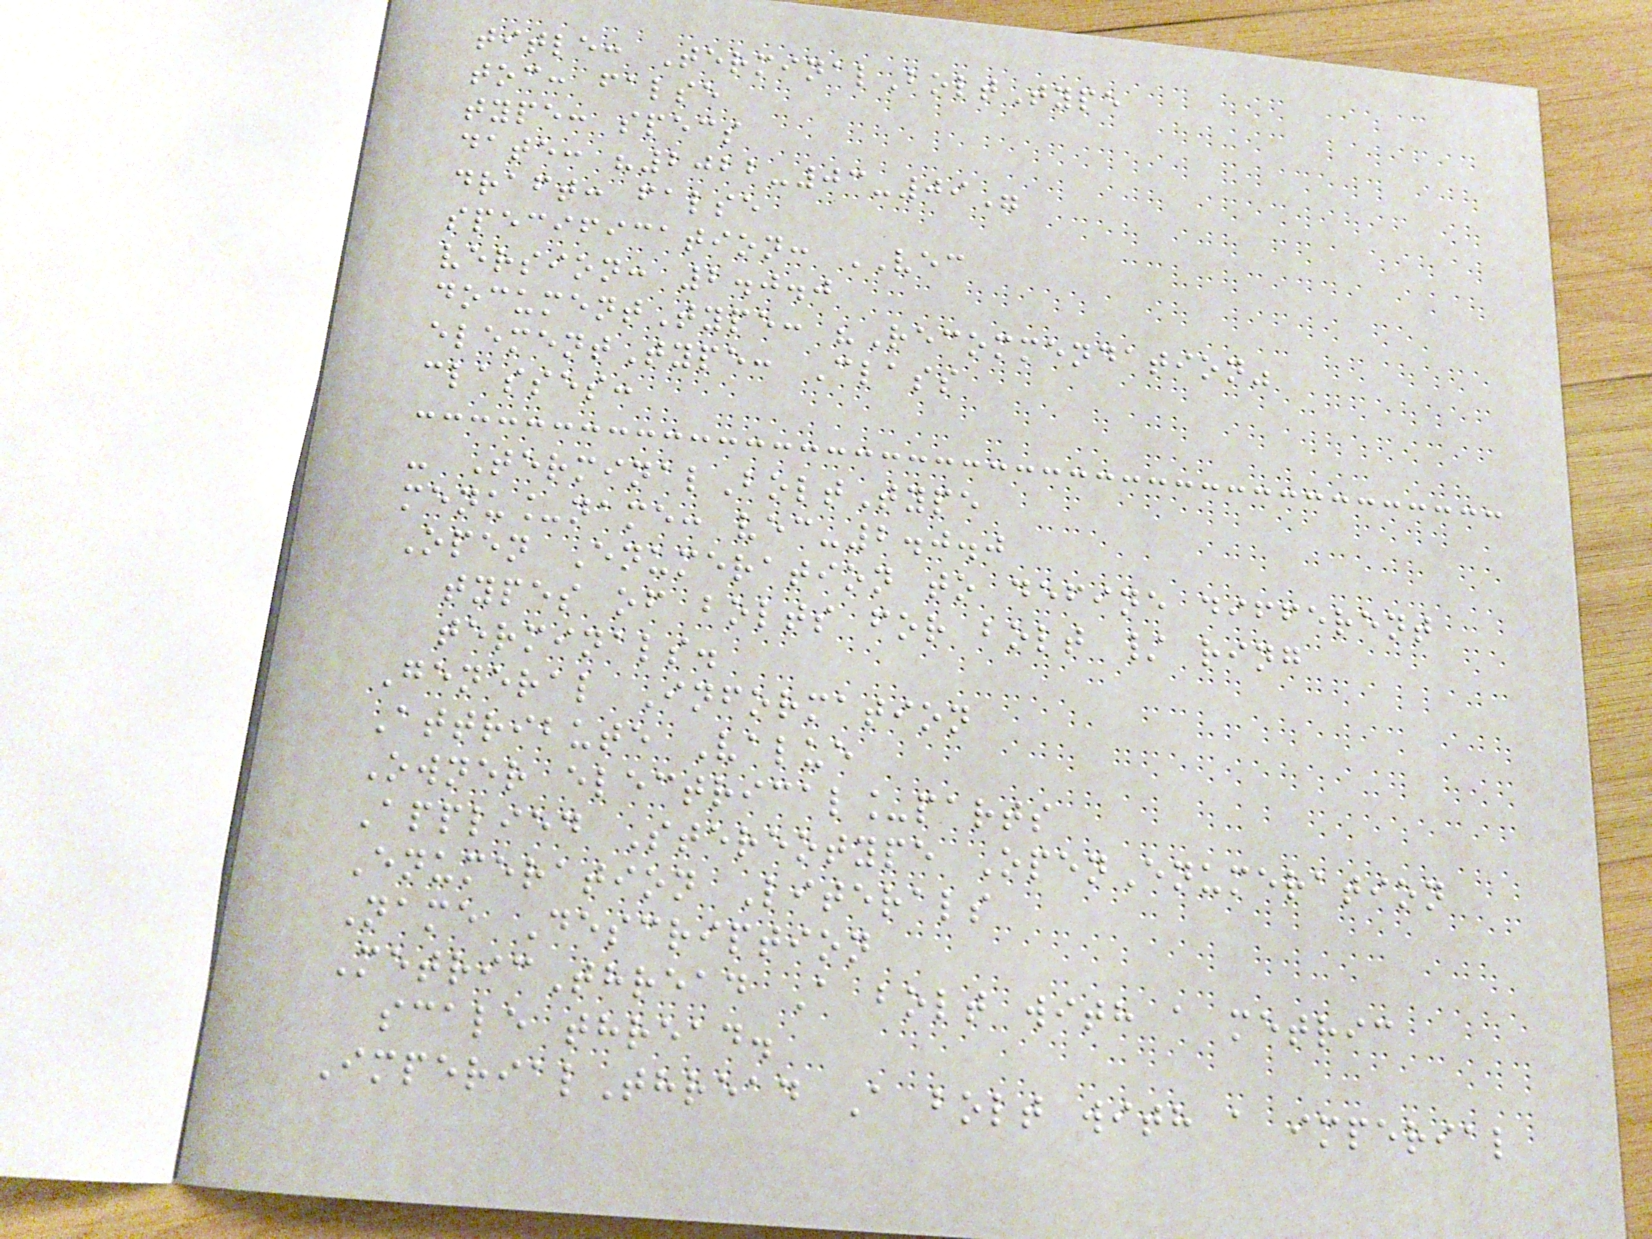title: TerminalBoltType
toc: false
type: specs
date: "2022-03-09"
draft: false
specification: VEC
version: 2.0.0
documentType: "Recommendation"
elementType: Class
classes:
- TerminalBoltType
menu_name: vec-2.0.0
Open Enumeration to define different
types of bolts for bolt / ring
terminals.
General Information
Attribute Value
Owner electrical_parts
Applied Stereotype OpenEnumeration
Enumeration Literals
Name Description
MetricThread A bolt with a metric
scale thread.
ImperialThread A bolt with a imperial
